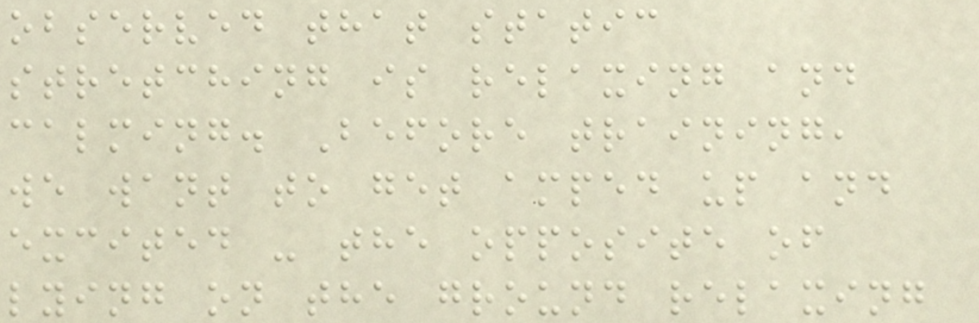observed that static
stretching is relaxing and
calming. Before training,
we want to get amped up and
excited - the opposite of
lying on the ground relaxing
